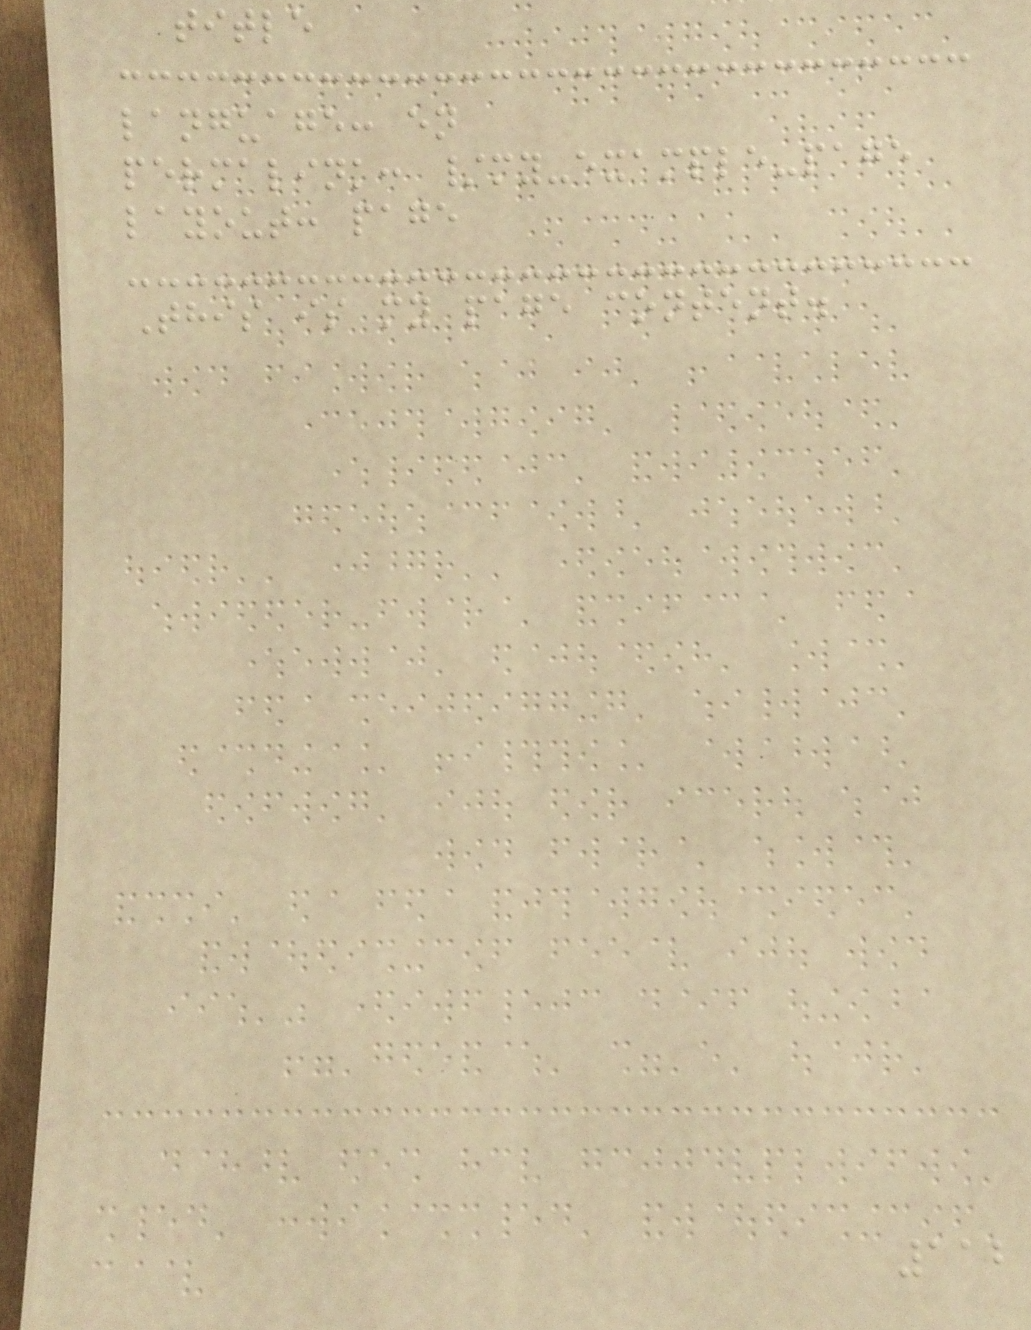title
language: en
permalink: /my-example-page
layout: page
This is my page content.
112
